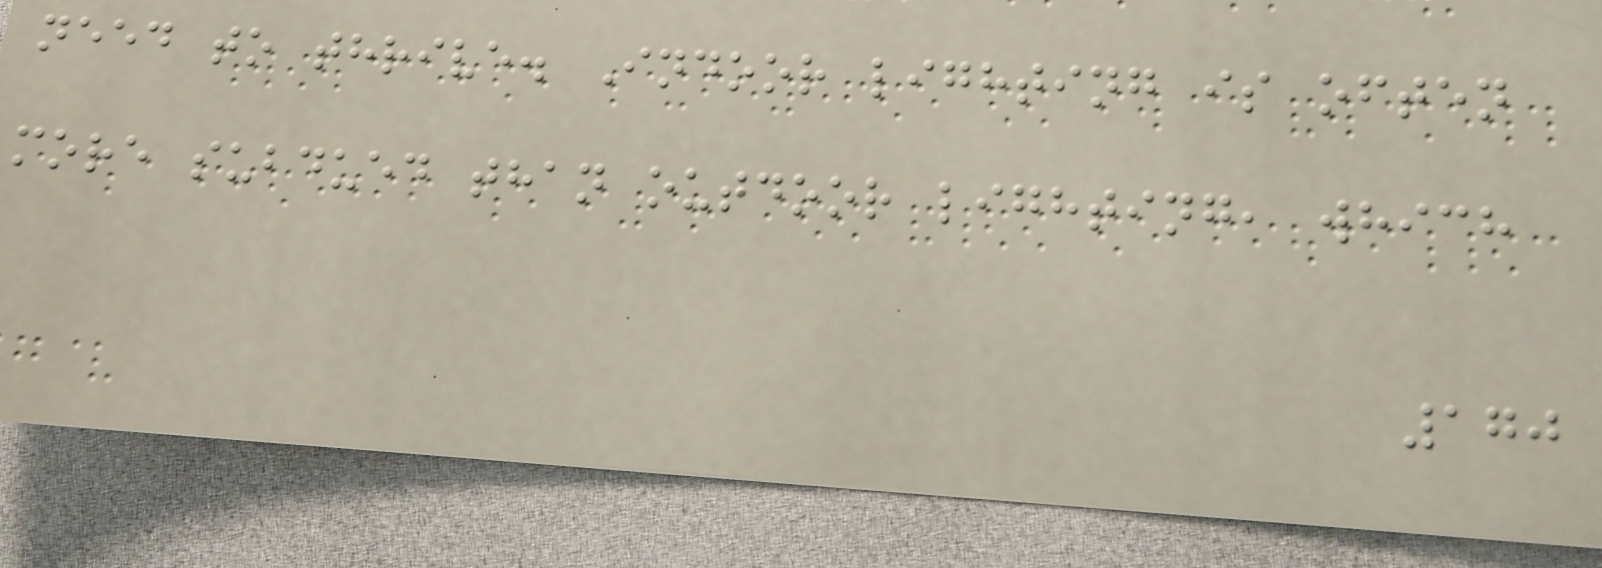need to thrive. Indoor lighting is often
more subdued than outdoor lighting, which
170
